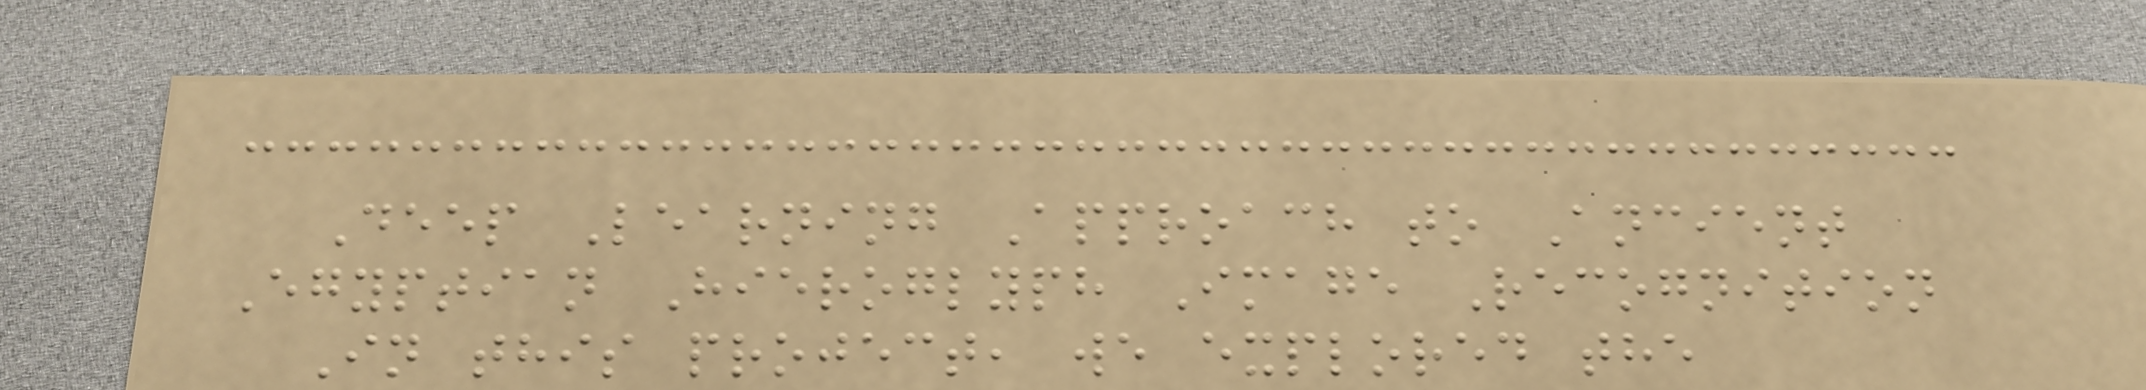Deep Learning Approach to Ancient
Egyptian Hieroglyph Image Recognition
In this project, we explored the
